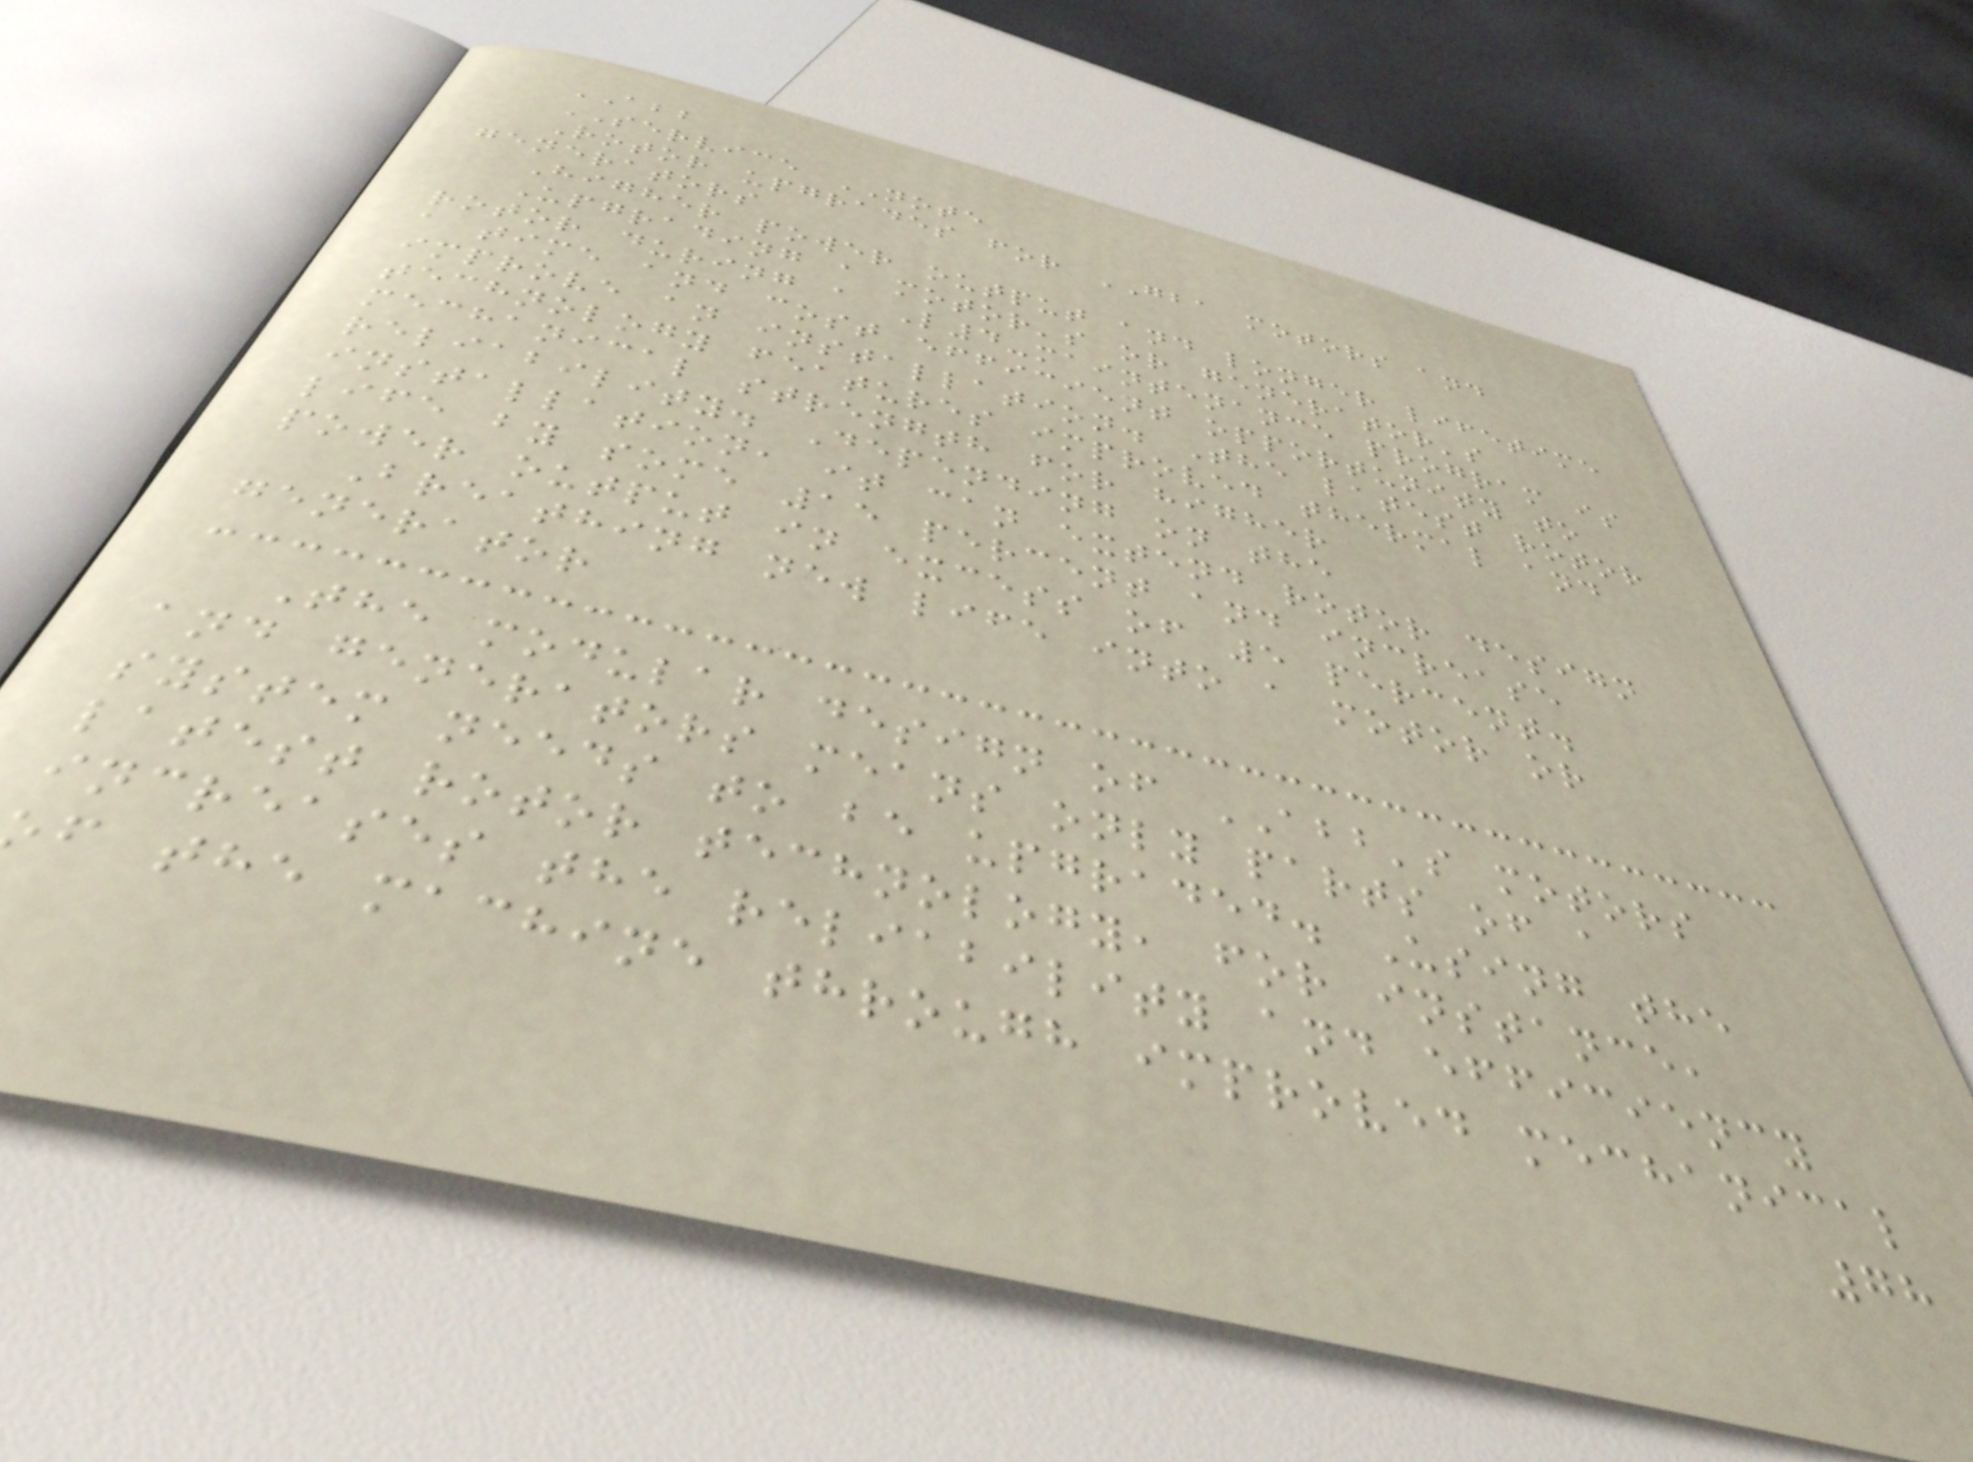ABB
SERVICE NOTE
Rotor upgrades for GBA motors and
generators
Higher power output and longer lifetime
Upgrading a motor's or generator's
rotor during a L4-maintenance program is
a time and cost efficient opportunity to
improve an installation. The latest rotor
technology features improved thermal and
mechanical strength for higher
reliability. Depending on the
installation, it can extend rotor design
life by some 15 percent and increase
power output in excess of 5 percent.
Breathing new life into a motor or
generator
The modular design of ABB's motors
and generators means only parts of a
system needs to be upgraded. Using the
latest rotor technology, for instance,
increases the reliability and efficiency
of the machine through improved mechanical
78
